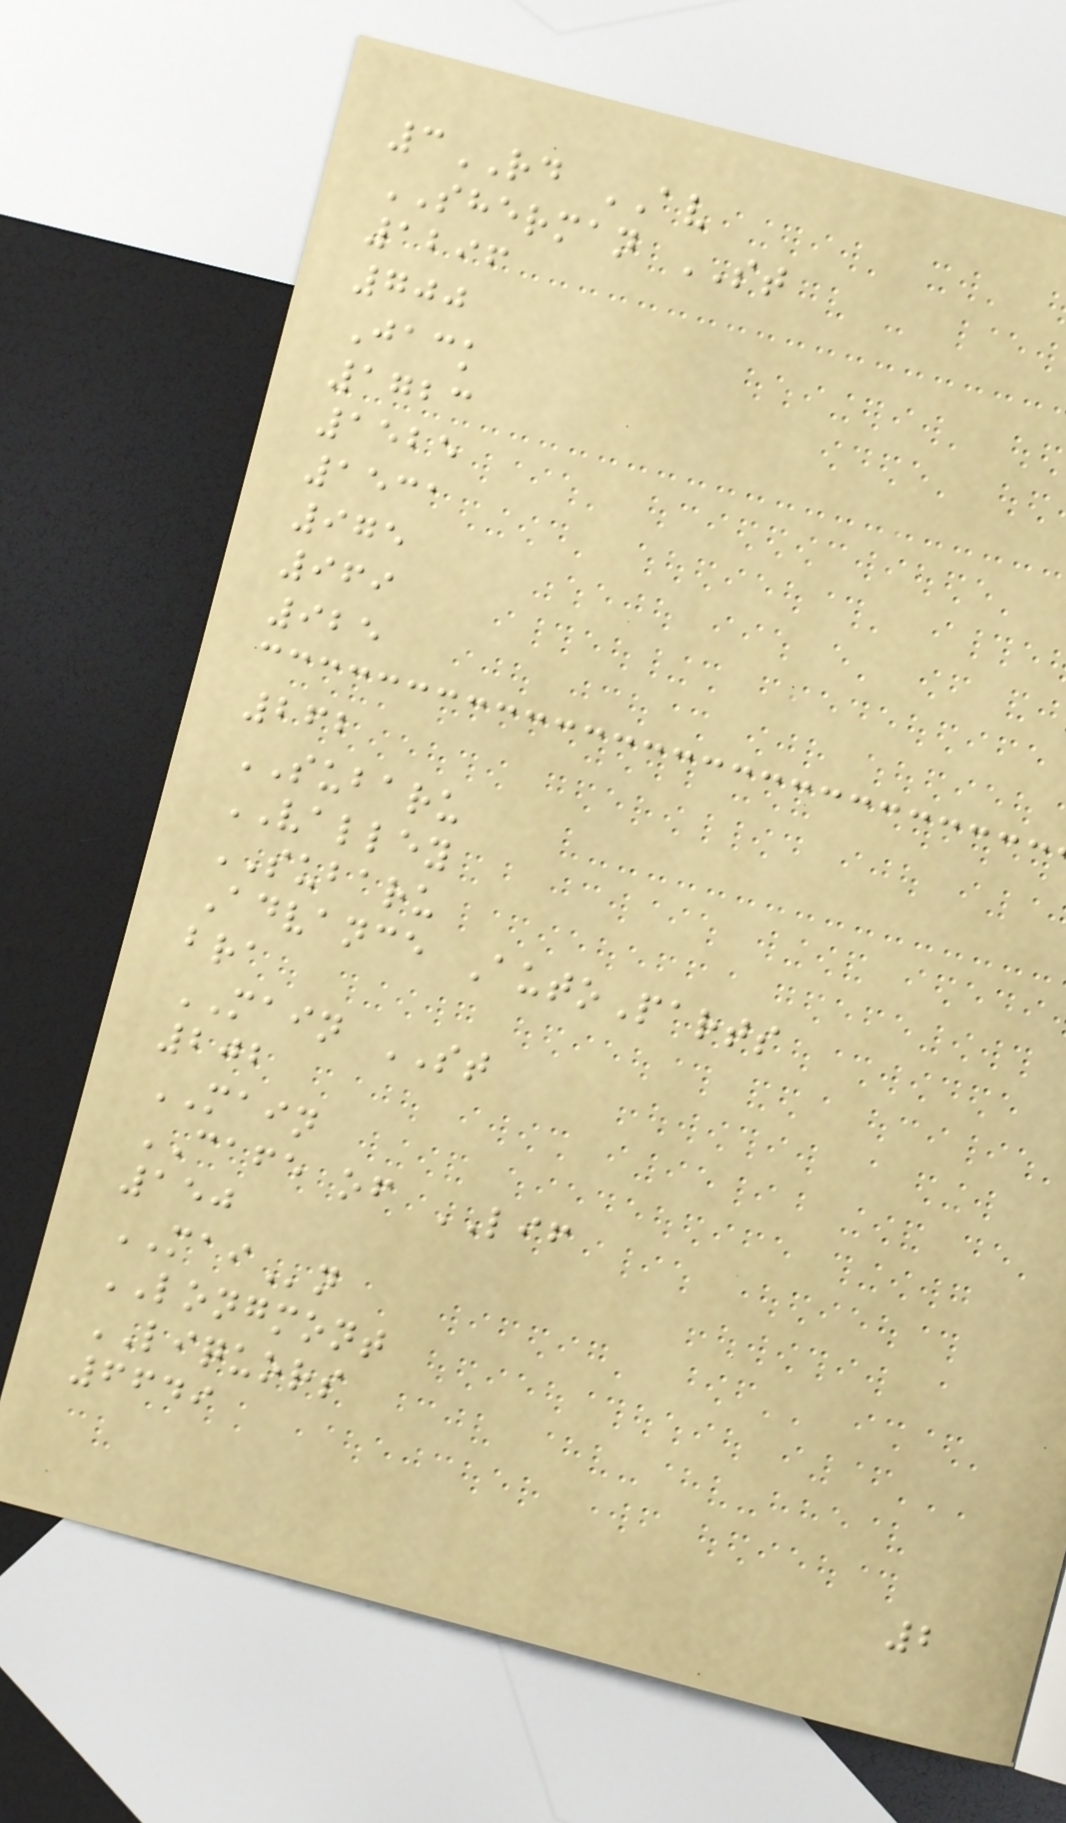3RD AV
SHERMAN ST
1296
700
Jack
1723
1525
1531
975
969
925
262
SUBARU
VALLEY
SUBARU
Advance AutoParts
bra
MAIN ST
202
MAIN
CAFE of LIF
150
MAIn
LONGMONT
LIQUORS
6649
2
